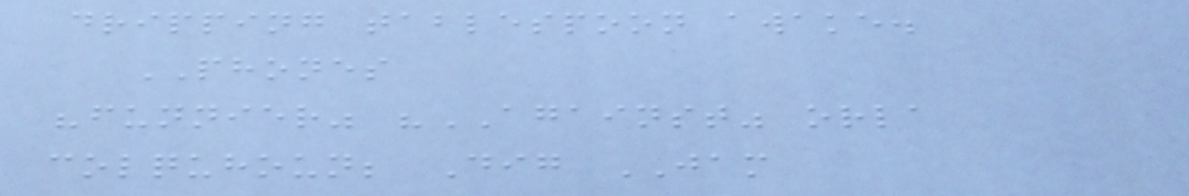dripping tablespoon awake.
PHONES
"funnier" "AGAINST" orla
colquhoun; Dig JAM
